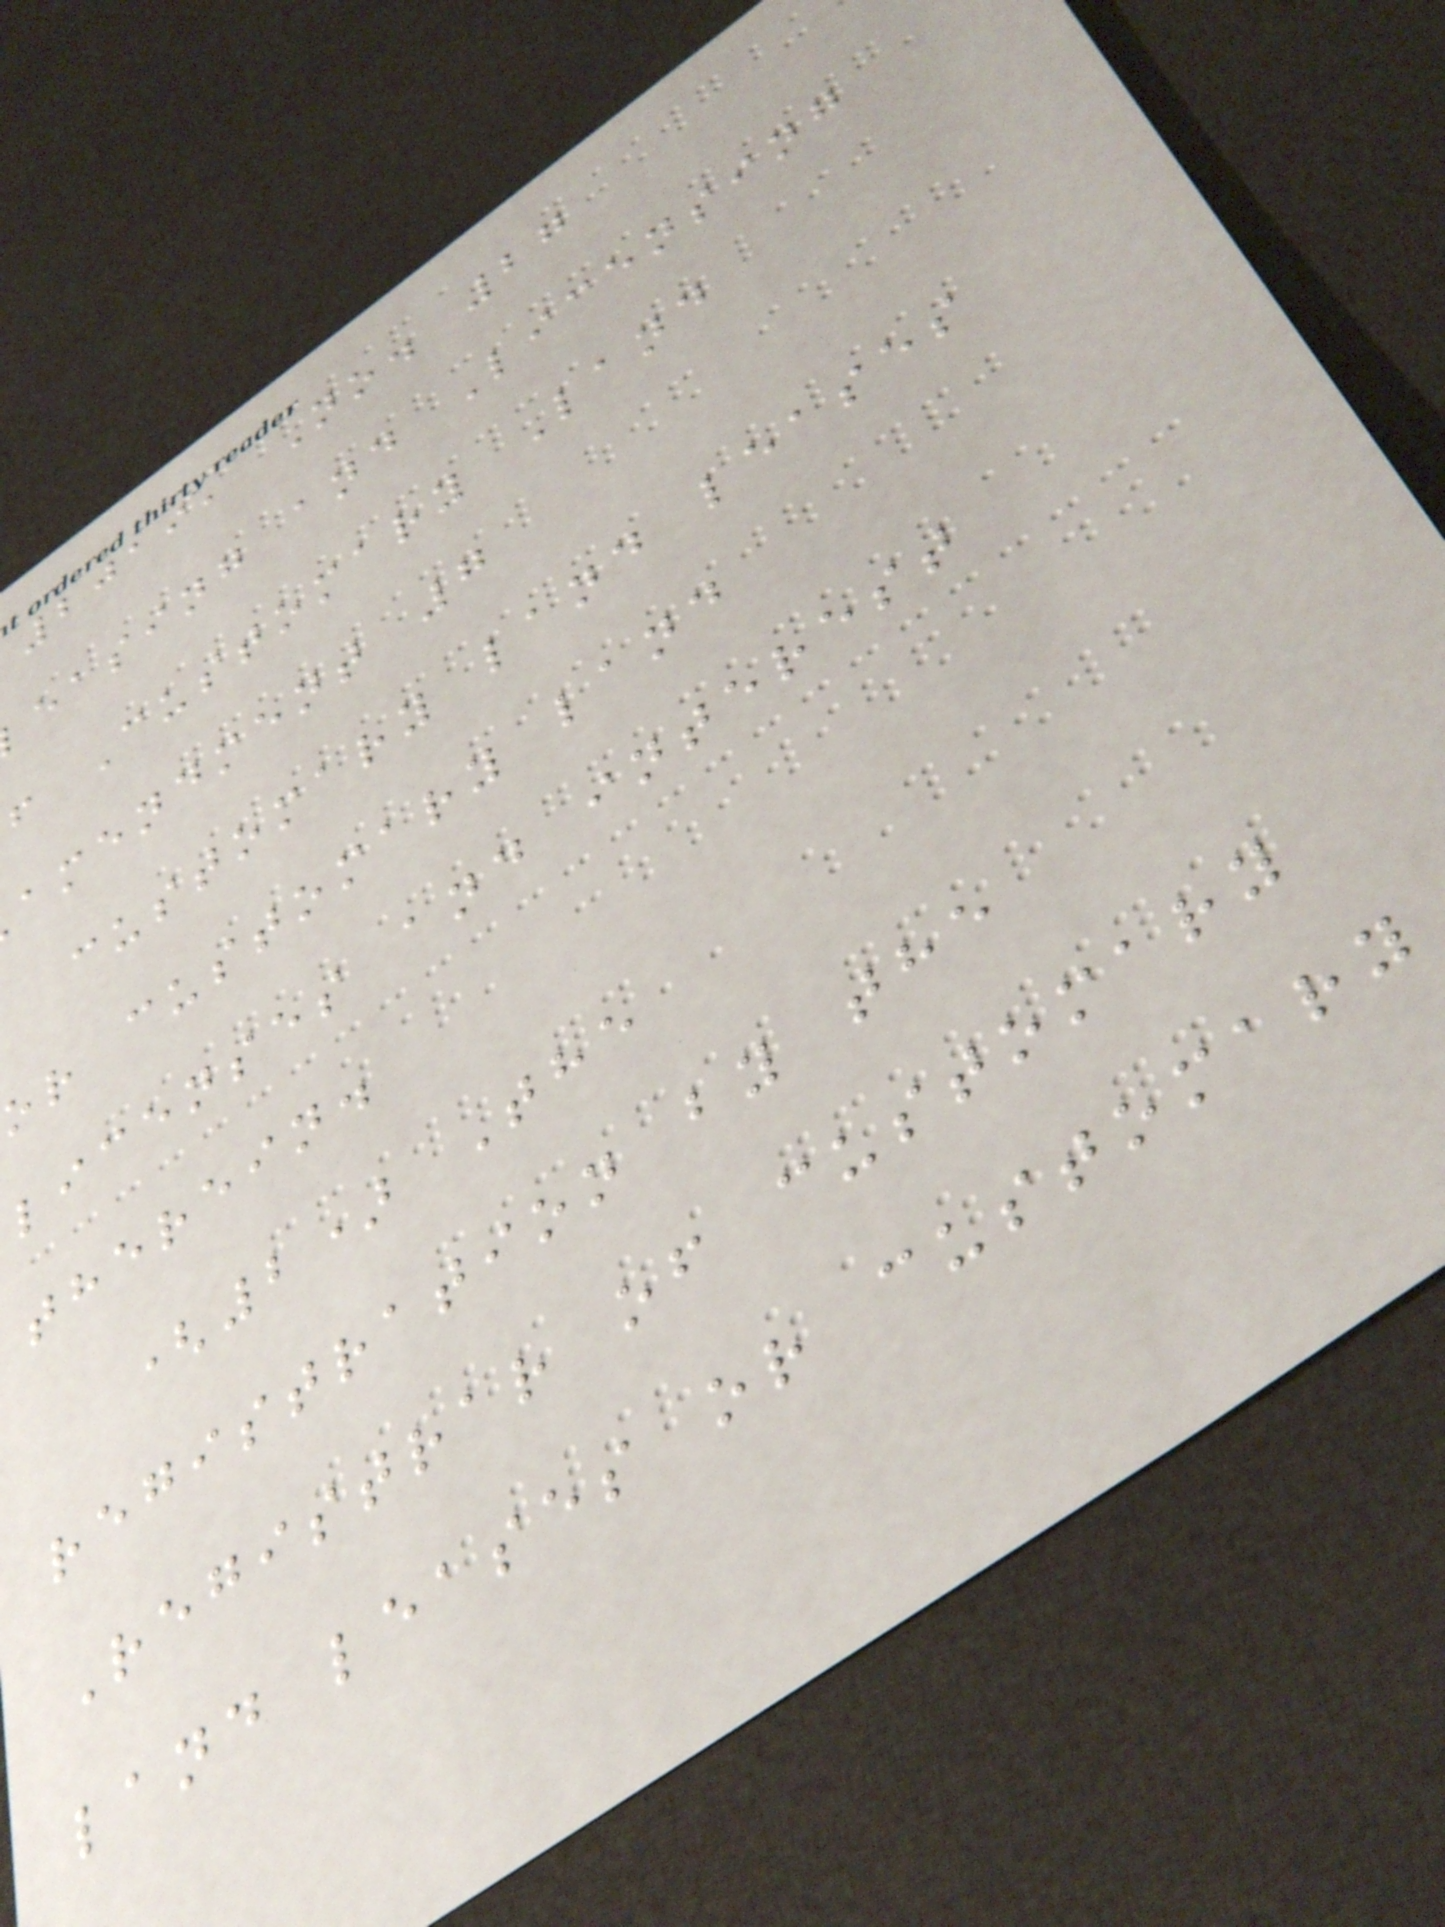2019, No. 27
easing and Licensing
f Customary Land
amendment 7
customary land leases
or customary land
licenses and interest
therein.
(2) The
registration by the
Registrar of customary
land leases or customary
